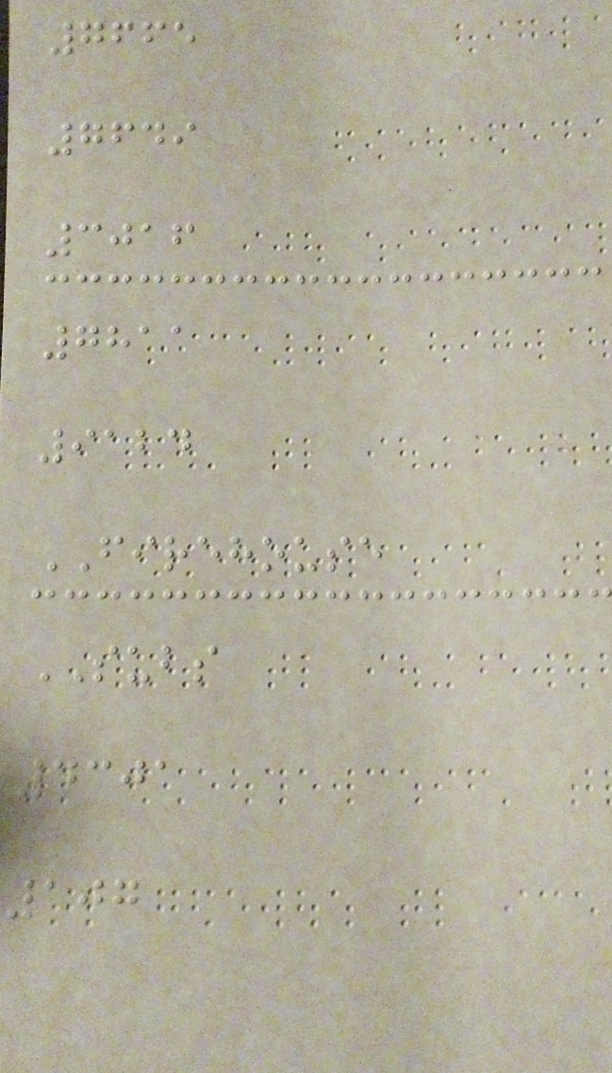7665
7649
3016
7811
9124
FIREHOUSE
SUBS
4301
107
